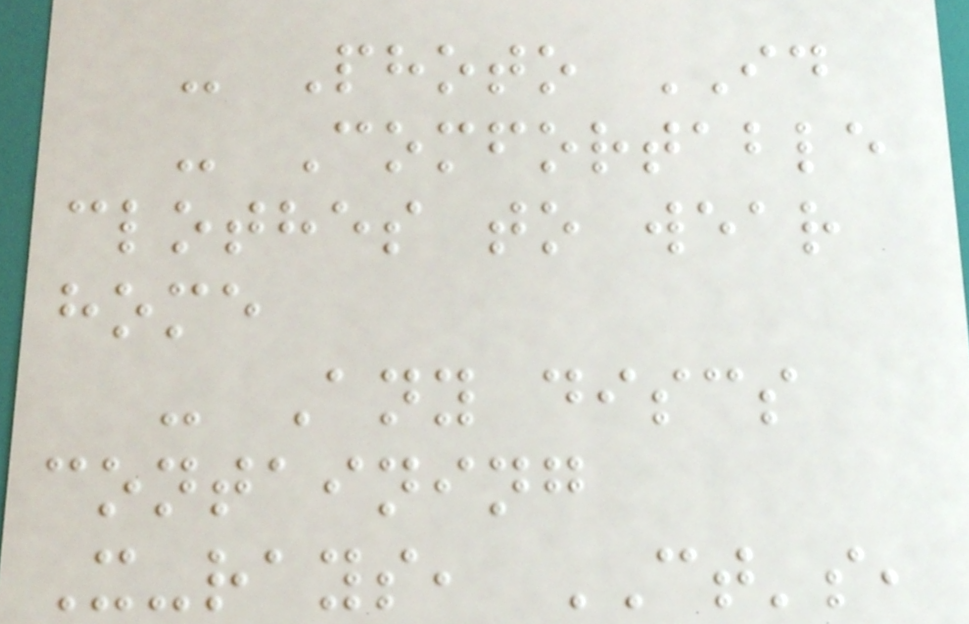- Photo ID
- Comfortable
clothes to wear
home
- Any discs
containing
X-rays, CT's,
